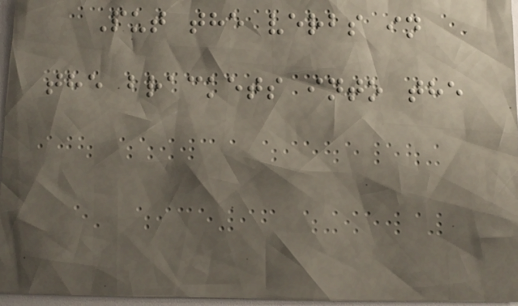Put the verbs in
the brackets into the
